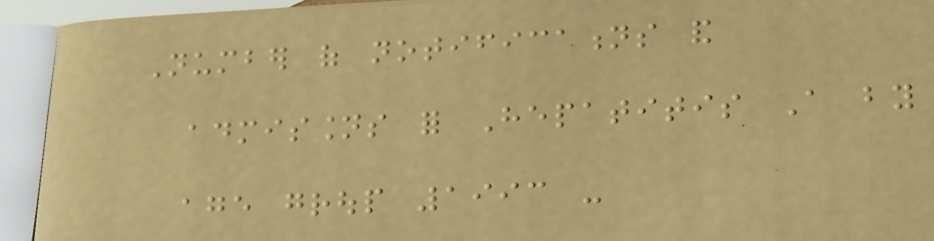Number of notifications and
admissions for Hepatitis A by
age group 1993 -
